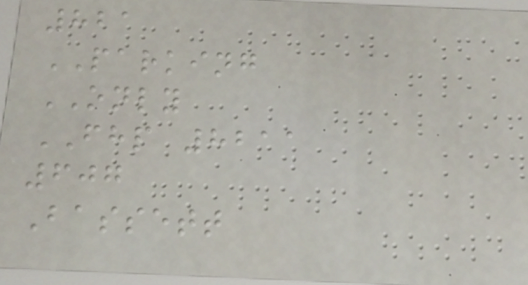821
PARKING
ONLY
FHP 8211
607
Bassett
